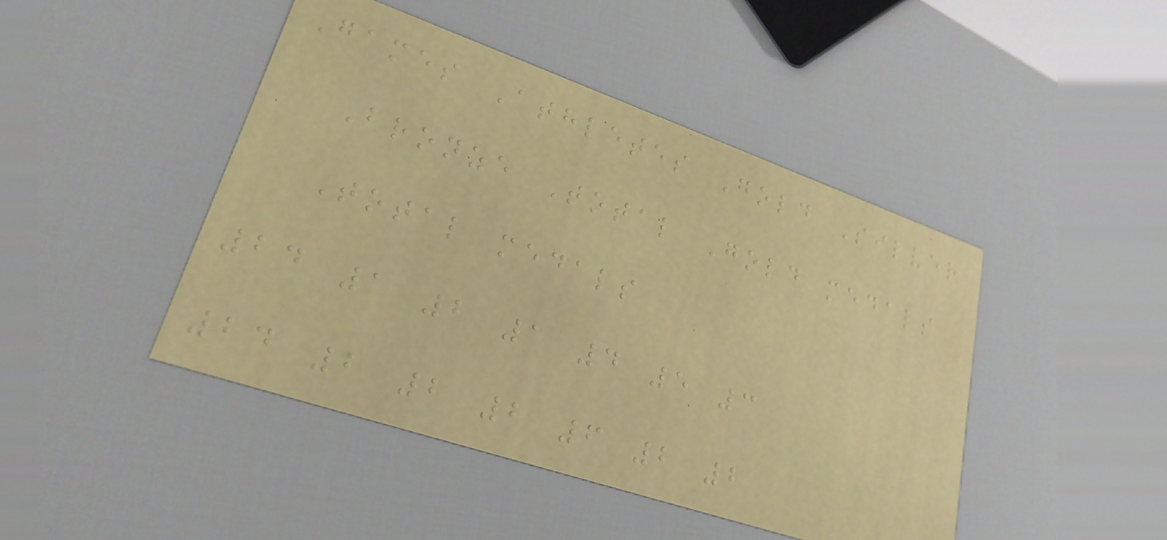Games Athletes Gold Silver
Bronze Total Gold medals
Total medals
24 1 2 1 4 5 3
24 2 2 2 6 2 2
